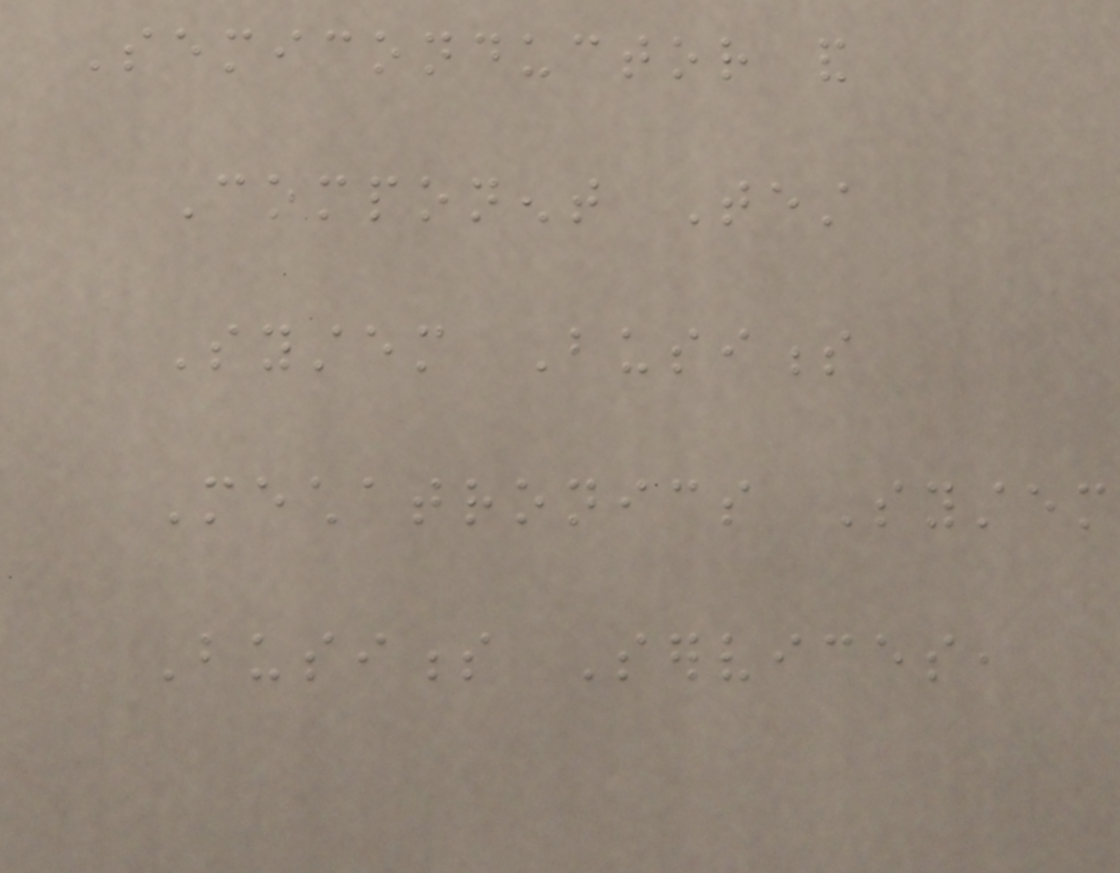Semiconductor and
Component Test
System Business
Mechatronics System
Business Services,
